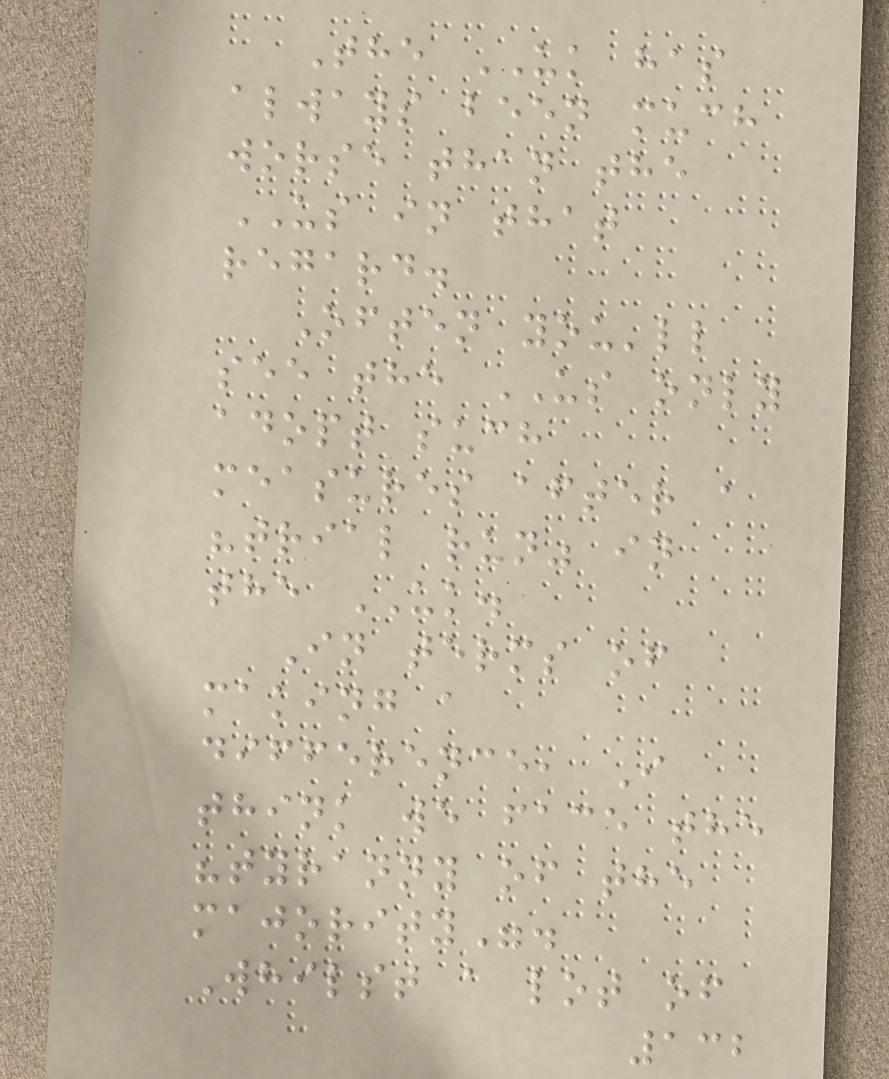The UK has
always been much
worse than the
US in that
regard.
Often you'll
see the US only
adopt such
measures after a
"trial run" in
the UK.
In terms of
making a
difference, I
think we face the
"tyranny of the
majority".
Whilst a lot of
132
